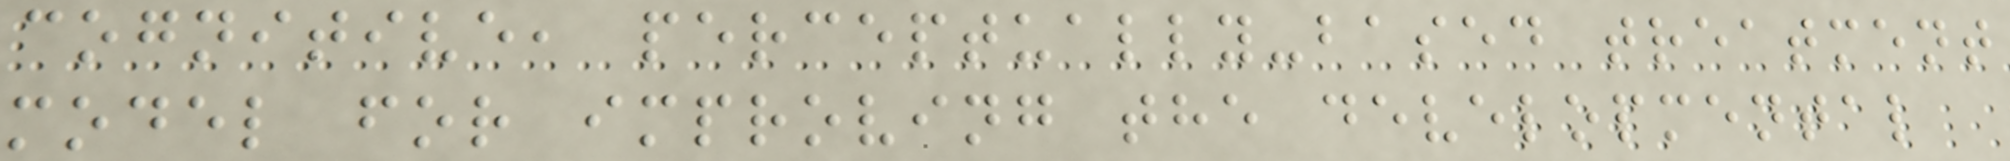cognitive, perceptually-based treatment
model for improving the developmental
